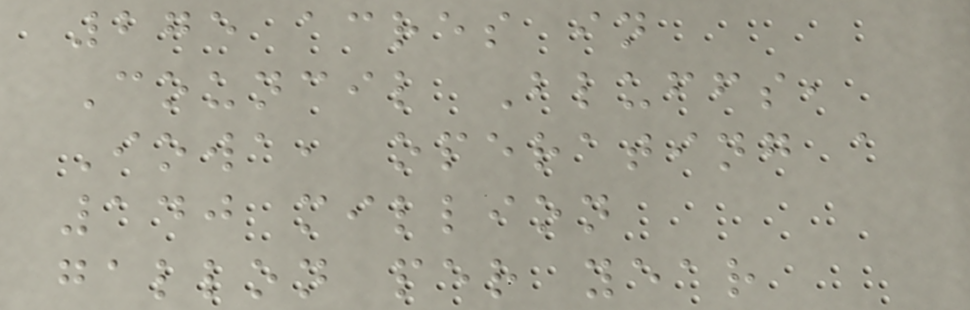275 acres in
Council Bluffs,
Iowa, operating a
140 million
gallon per year
